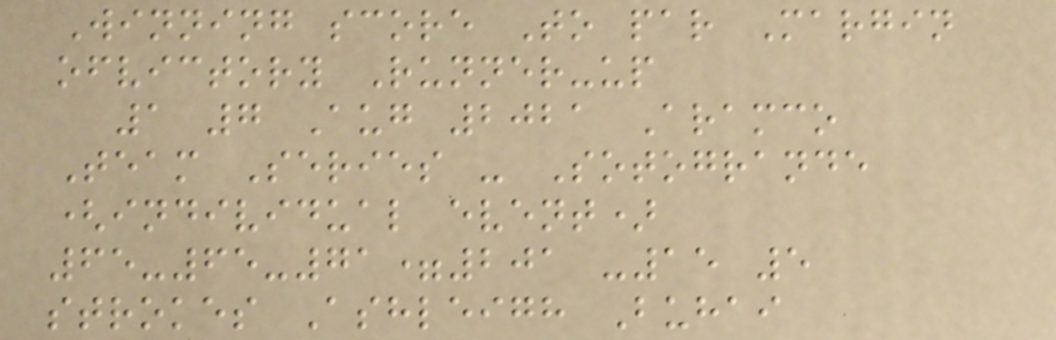Winning score To par Margin
ofvictory Runner-up
1 7 Aug 2021 Aramco
Team Series - Sotogrande
(individual event)
65-65-71=201 -15 5
strokes Ashleigh Buhai
